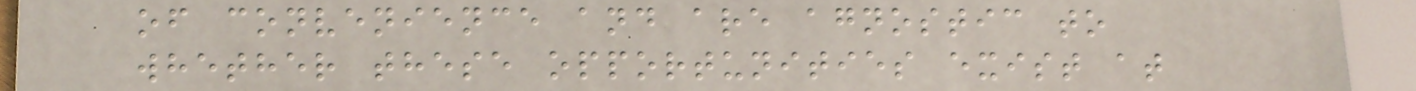of convenience and are agnostic to
whether these opportunities exist at
